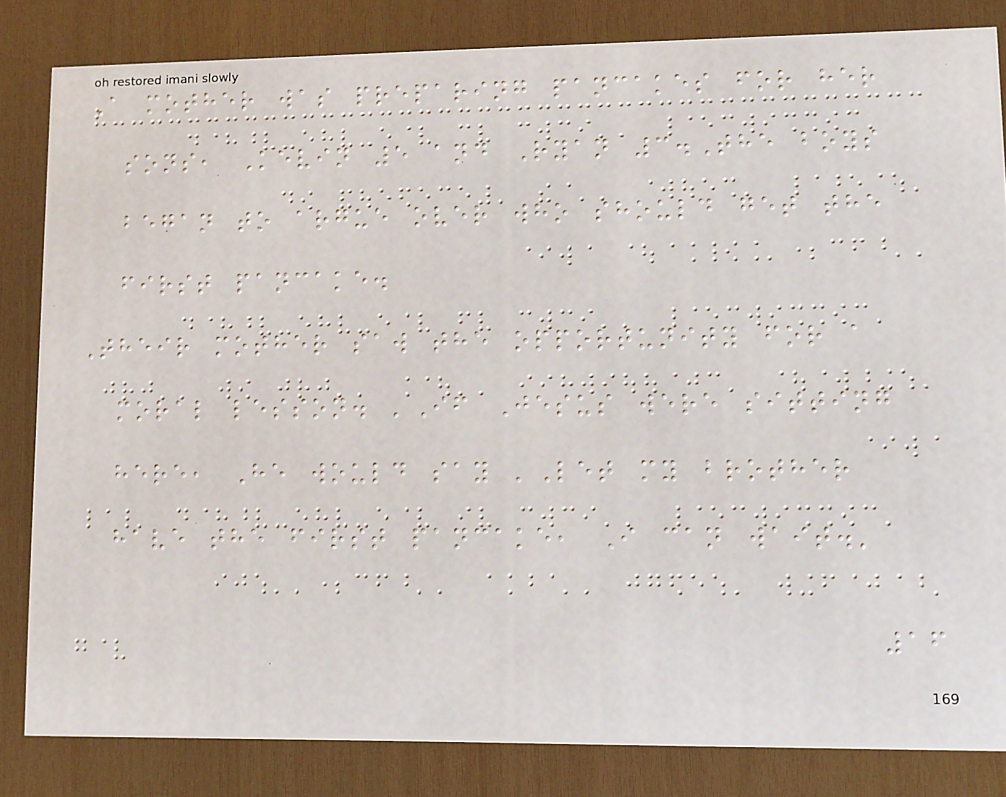A mother was preparing pancakes for her
sons, Kevin 5 and Ryan 3.The boys
began to argue over who should get the
first pancake.
Their mother saw the opportunity for a
moral lesson. 'If Jesus were sitting
here, He would say 'Let my brother
have the first pancake, I can wait.'
16
